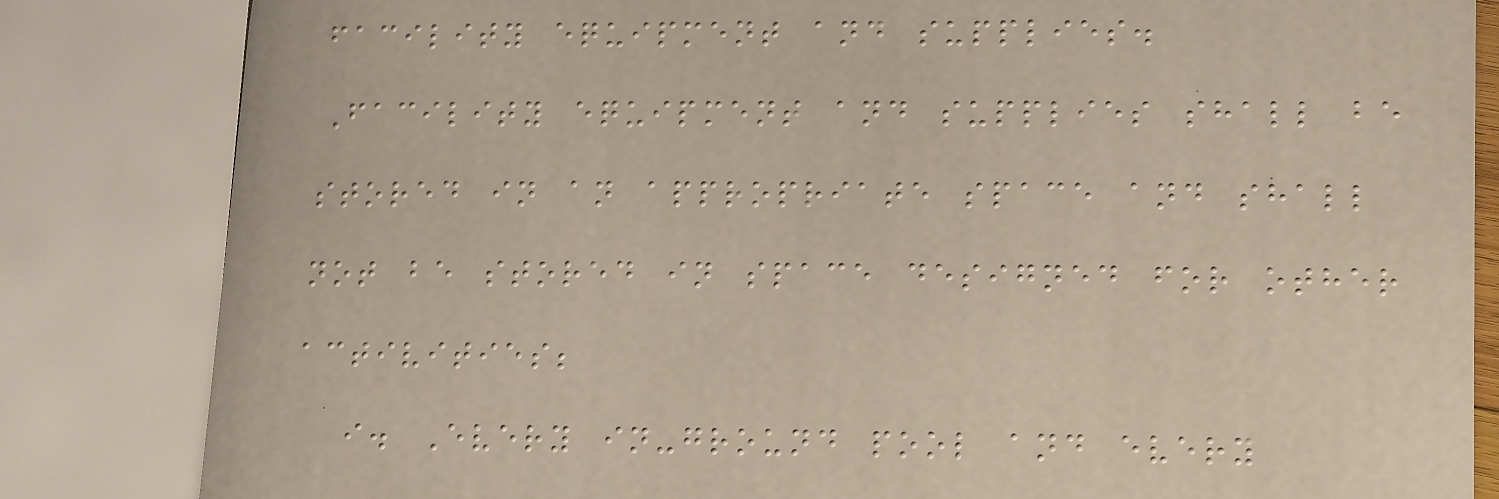facility equipment and supplies.
Facility equipment and supplies shall be
stored in an appropriate space and shall
not be stored in space designed for other
activities;
i. Every in-ground pool and every
